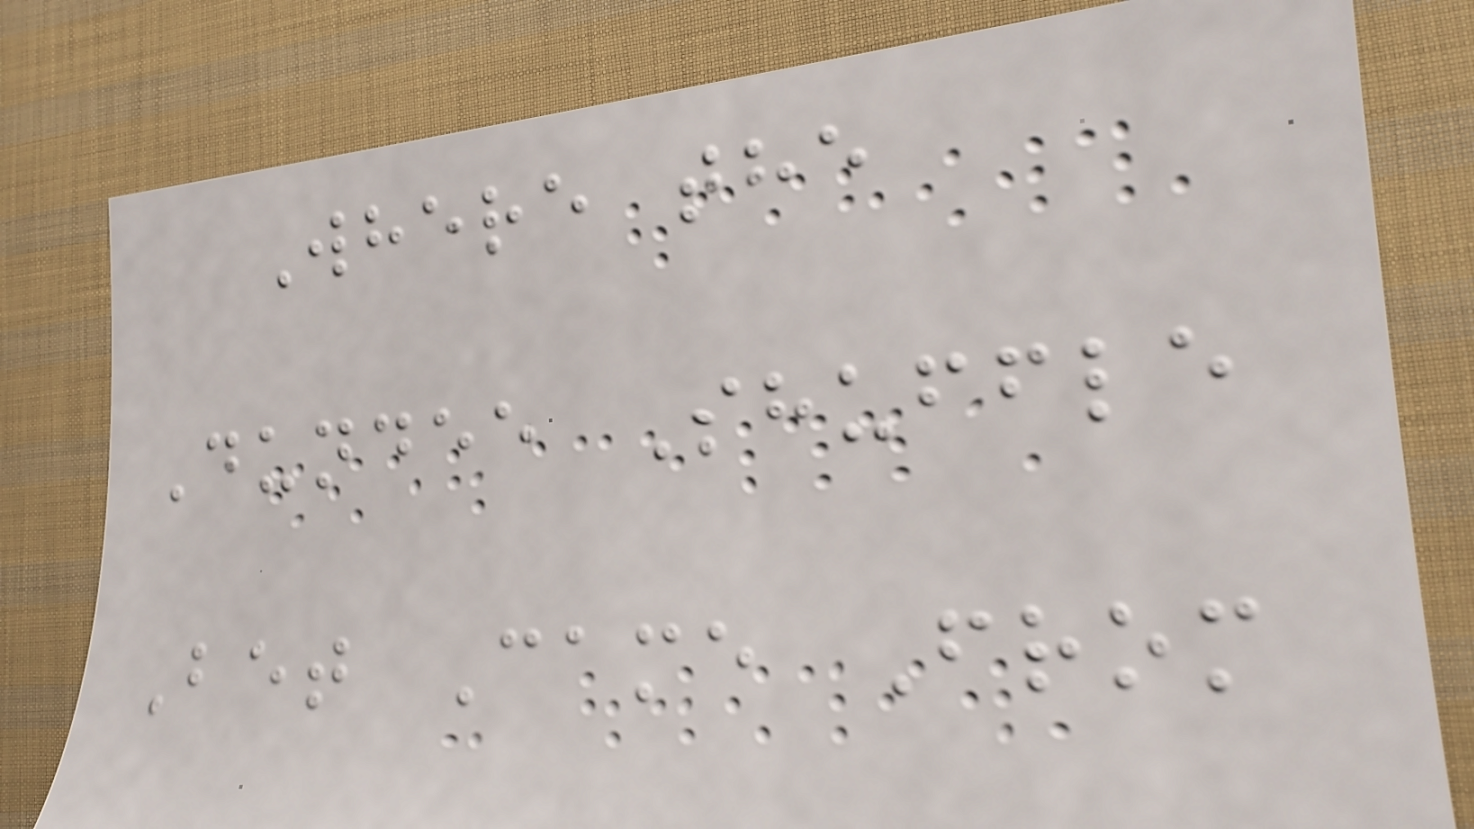Where the
Dundee Shuffle
Bet Came From
